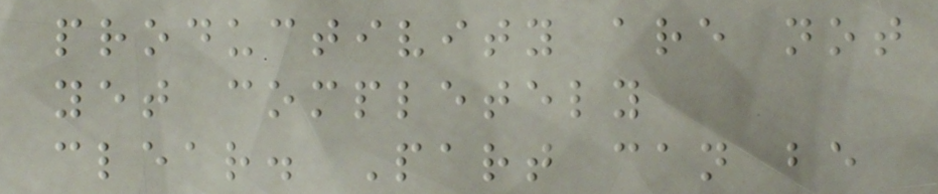productivity are not
yet completely
clear. Part can be
